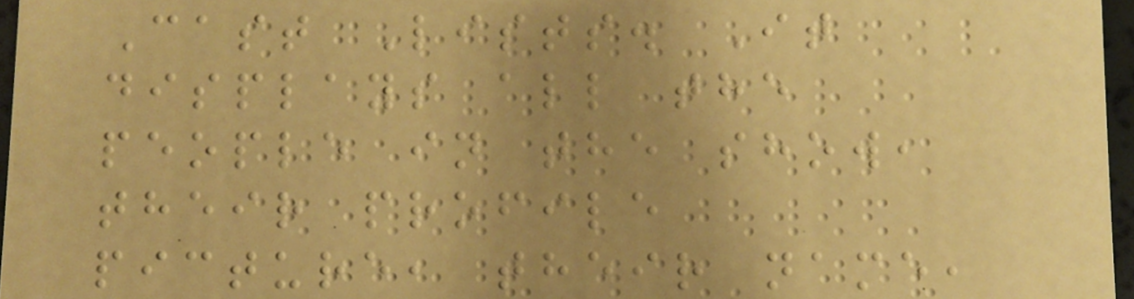Cast Lists. It
displays all the
people in the show,
their profile
picture, their name,
